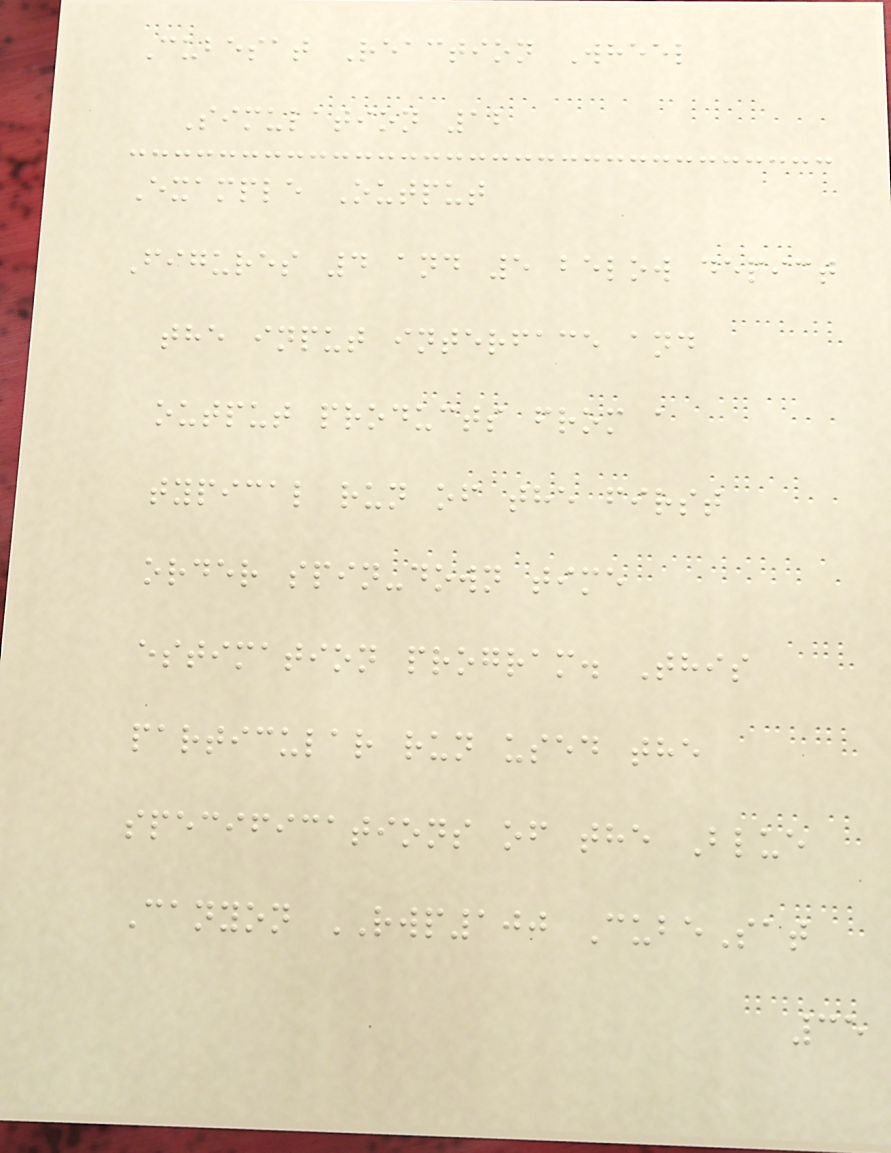Cubesat Reaction Wheel
Simulation 12
Example Output
Figures 4 and 5 below depict
the input interface and
output products from a
typical run of the first
order spin-down time
estimation program. This
particular run used the
specifications of the Blue
Canyon RWP100 CubeSat
35
